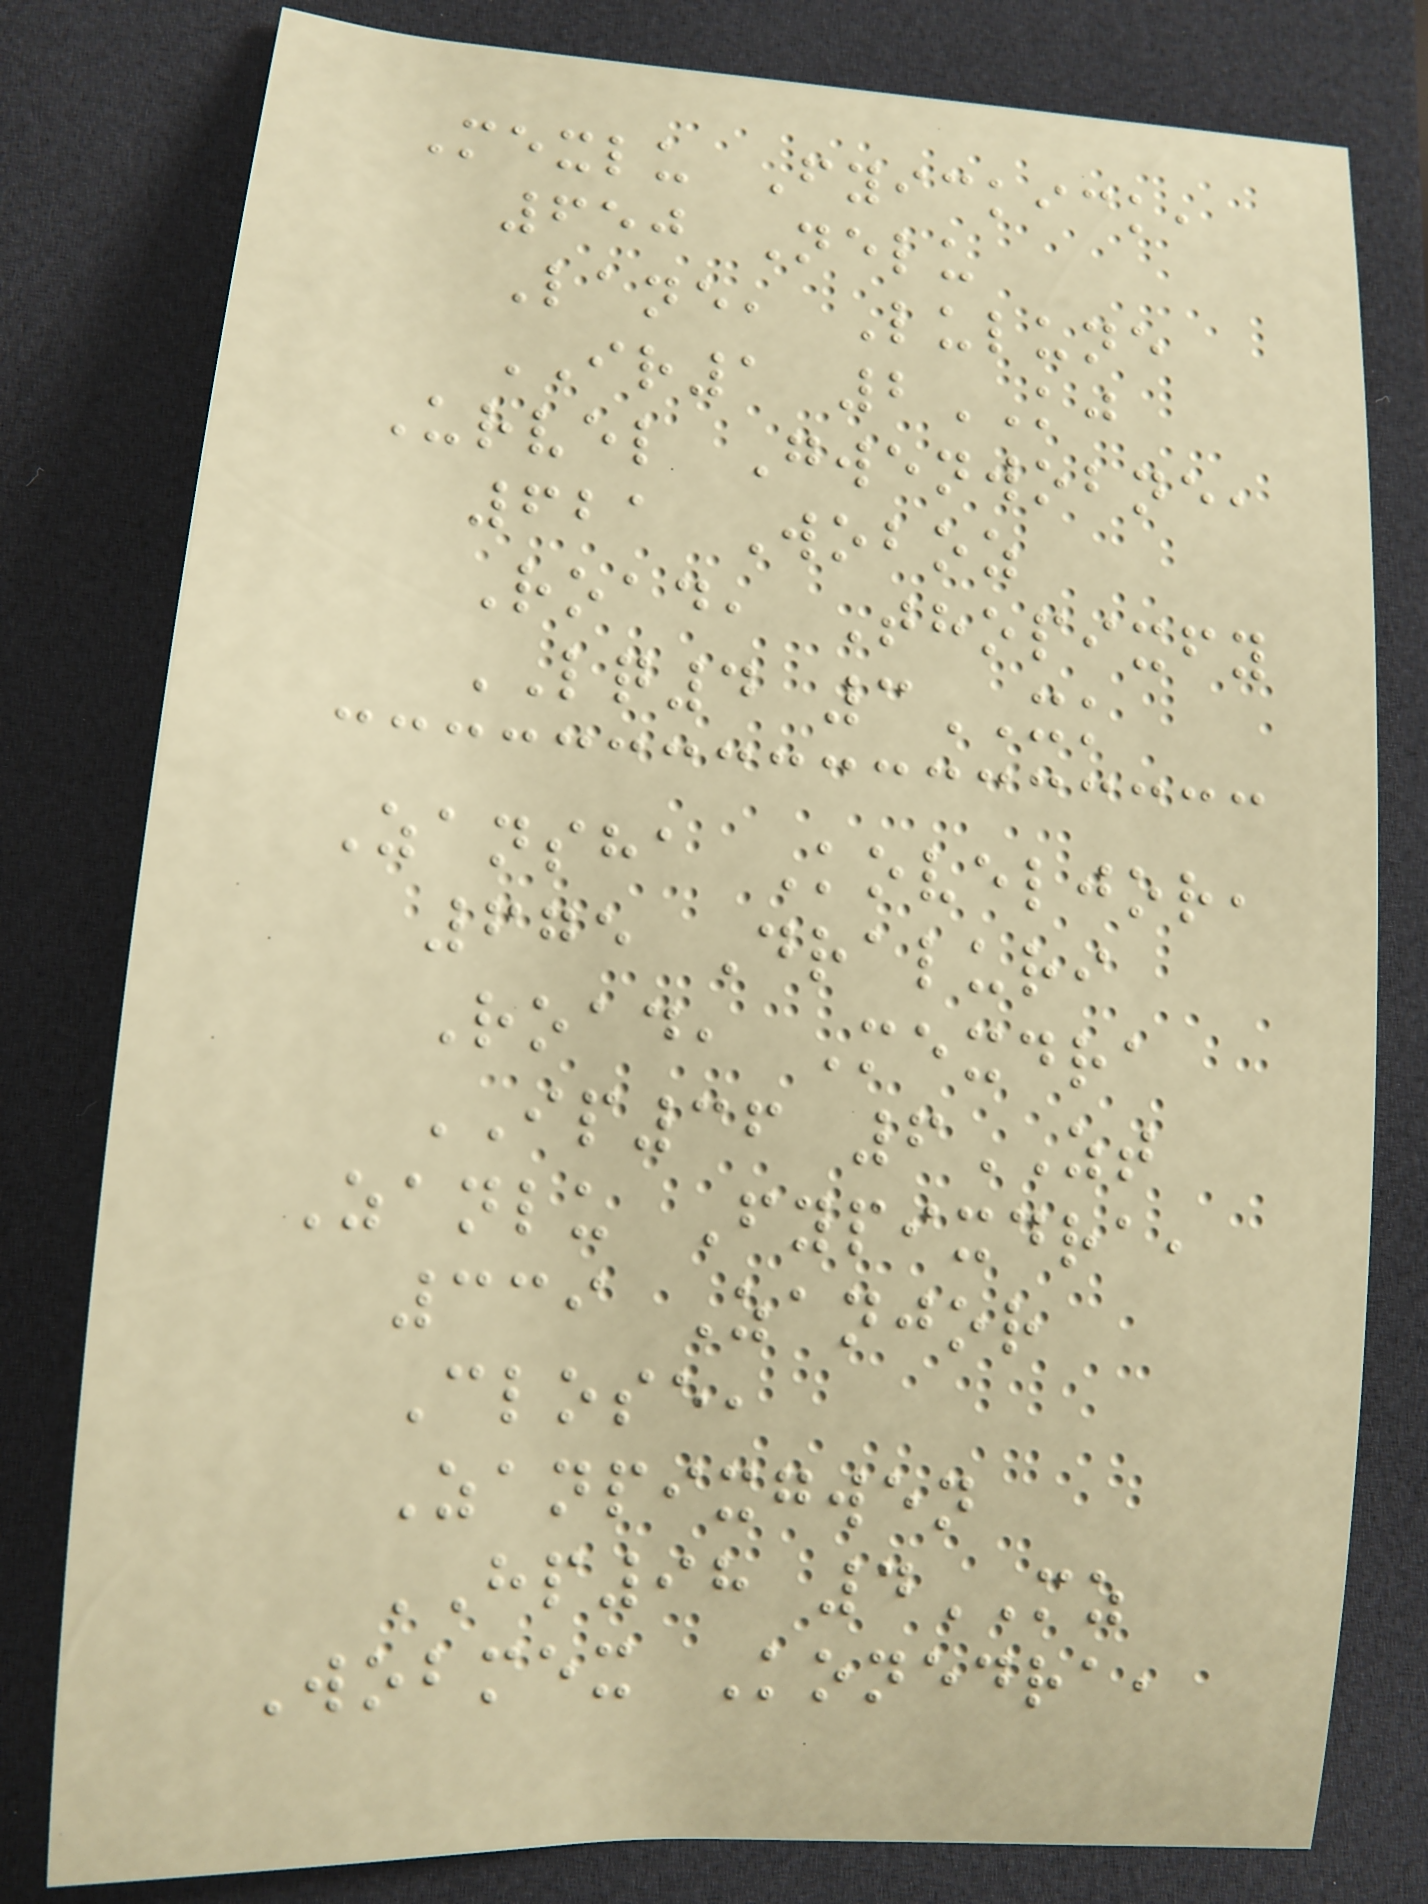Mexlu Fyickick,
650 Nelu
Lane, Lulune
IR1 2KJ
Urvel Gwenwobne,
621 Woboz
Road, Thopixfy
LQ4 3XK
Zansha Koveljor,
675 Draluri
Road, Mexdra
IP36 6ZT
Zanlu Fypixdra,
339 Zanjor
Close,
Zanpixgwen
HP98 4MZ
Wobmex Konedra,
